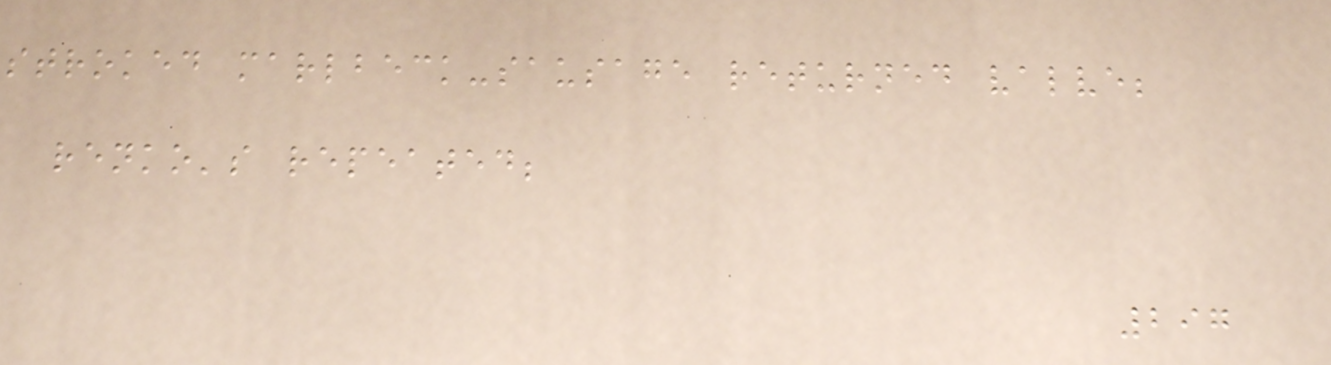stroked marlbeck-sausage returned valve;
renko's repeated;
297
